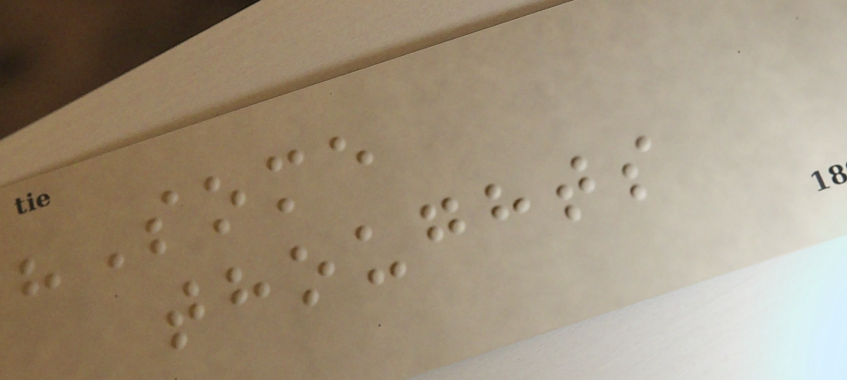"Some
thoughts
